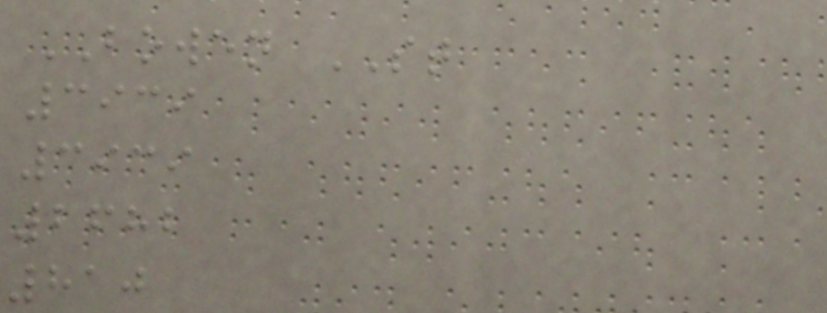BOWEN ST
3939
3939
2682
810
